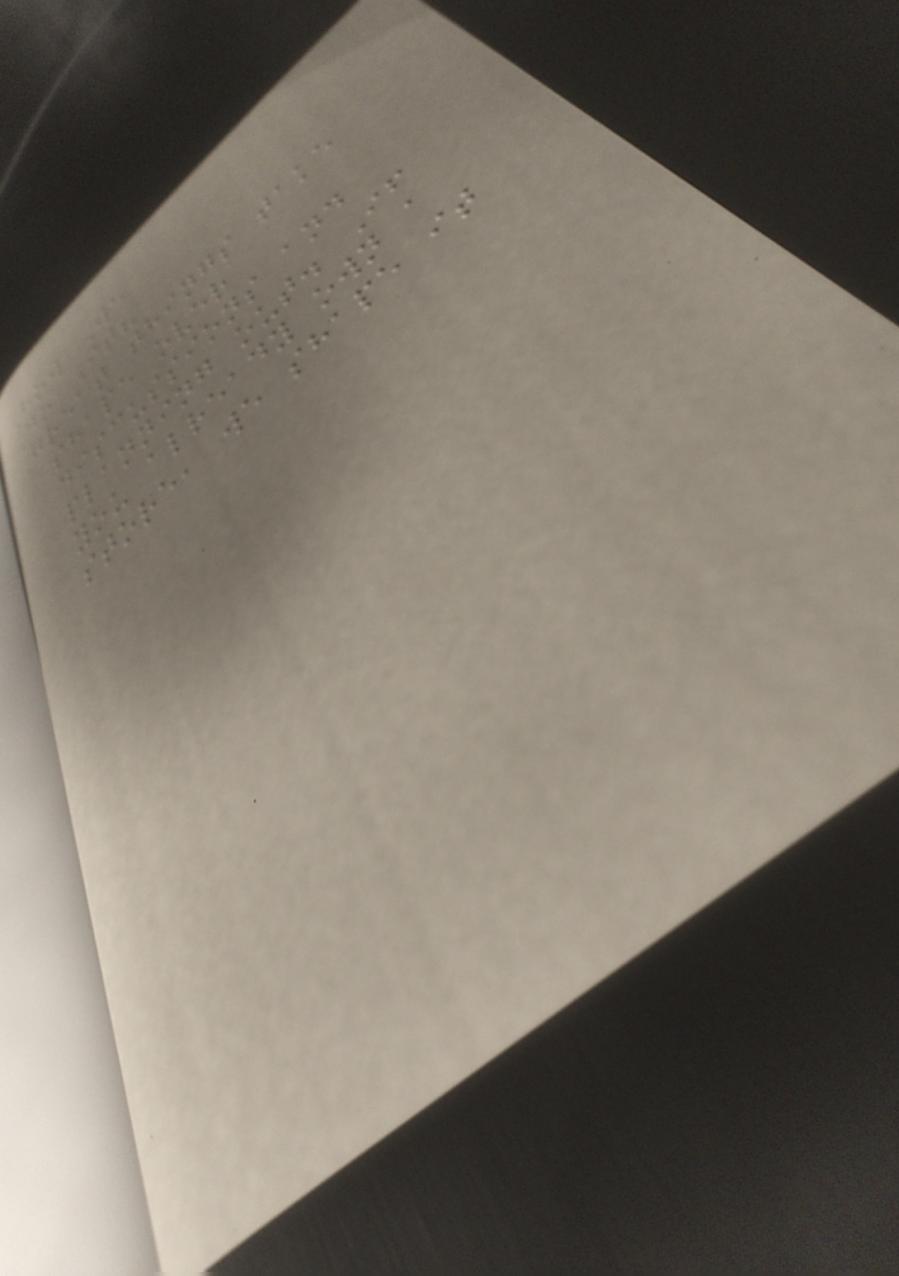How We
Do It?
Great things take
shape over
discussions and
planning out. If
you already own a
store, we shape it
